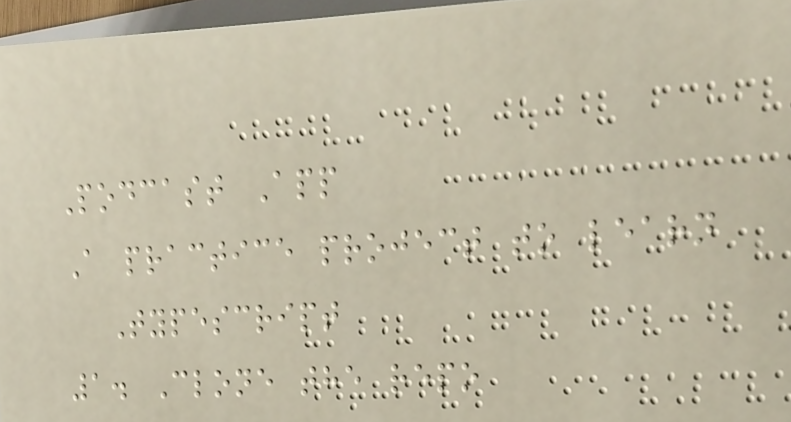Podcast App
A practice project to learn
Typescript
1. Clone the repo
